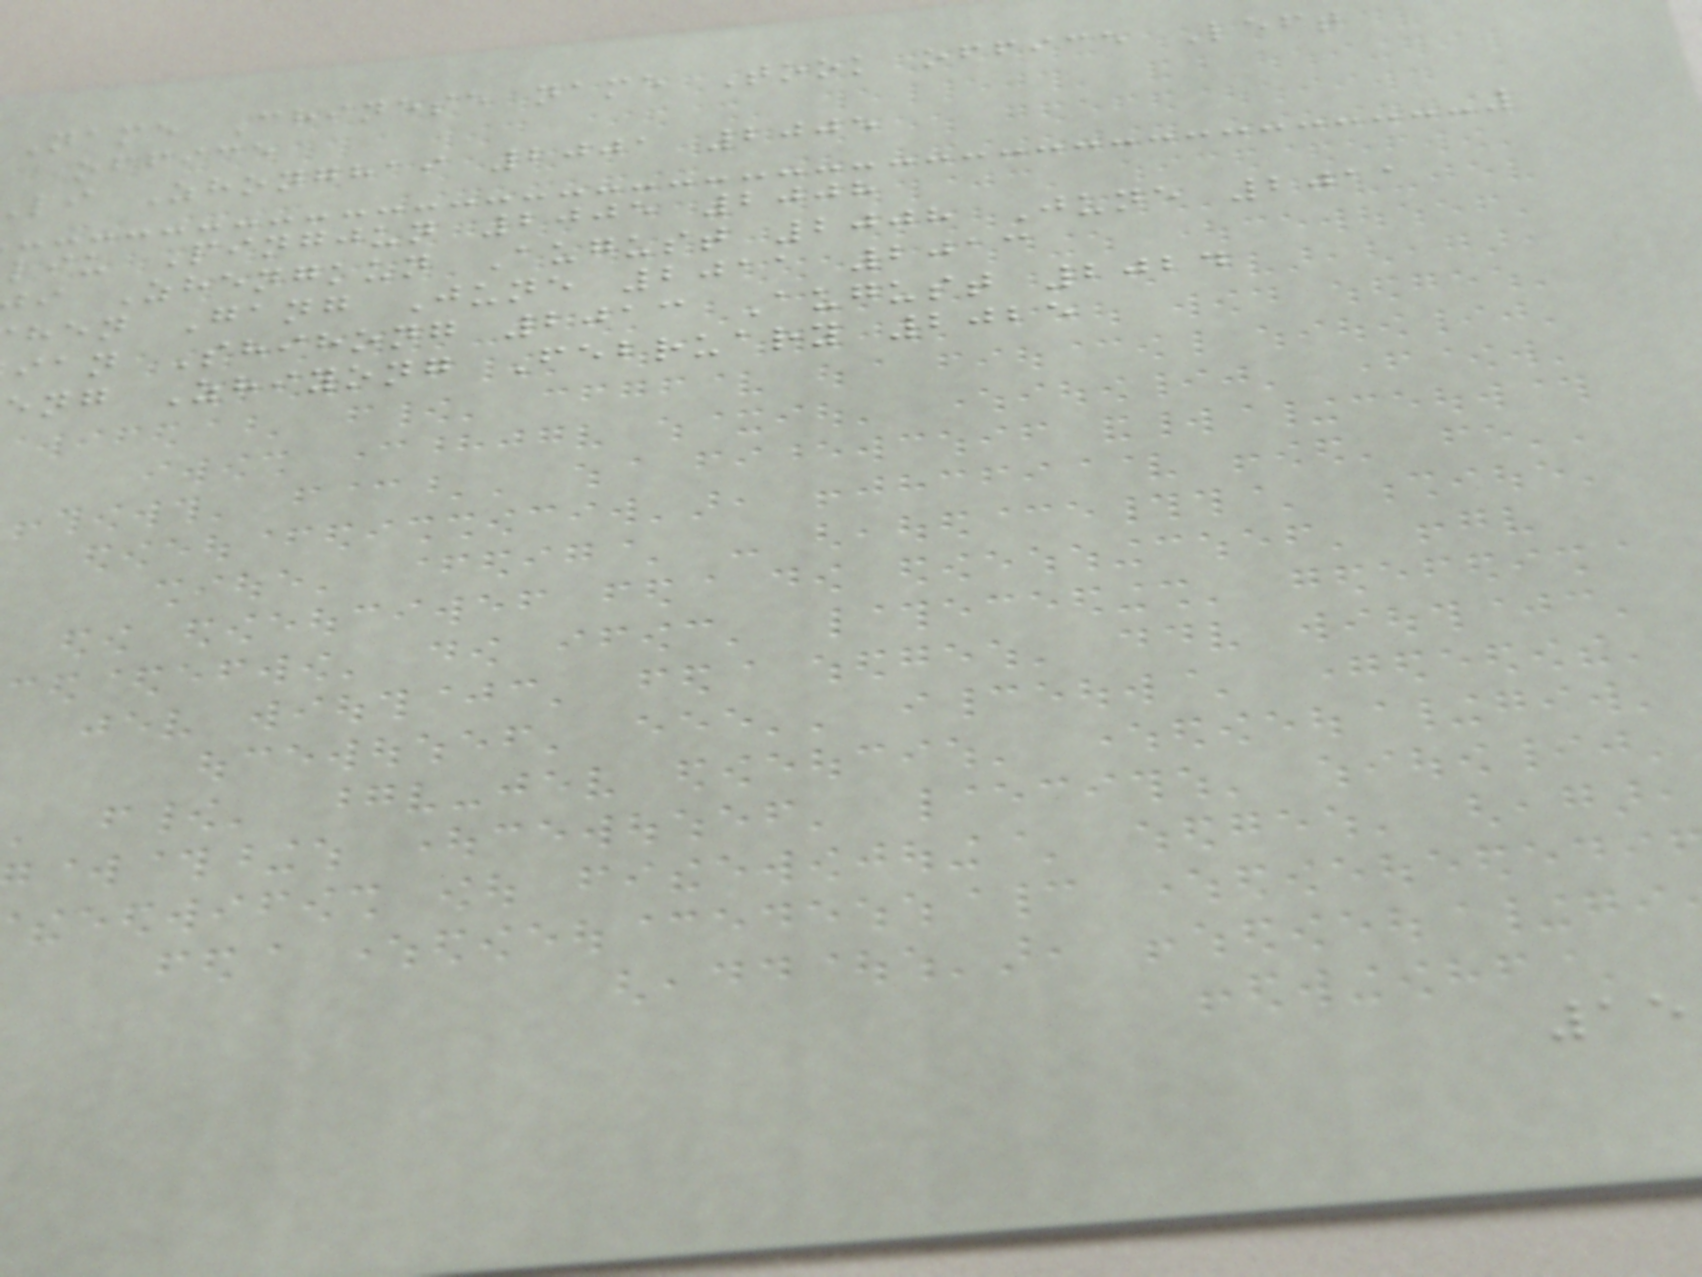Name Chinese name Took office Left
office
li Zhonghai 2001 2005
liu Pingjun 2005 2008
i Zhengkun August 2008 June 2011
hen Gang June 2011 2013
ian Shihong 2013 August 2024
eng Zhiyong February 2025
